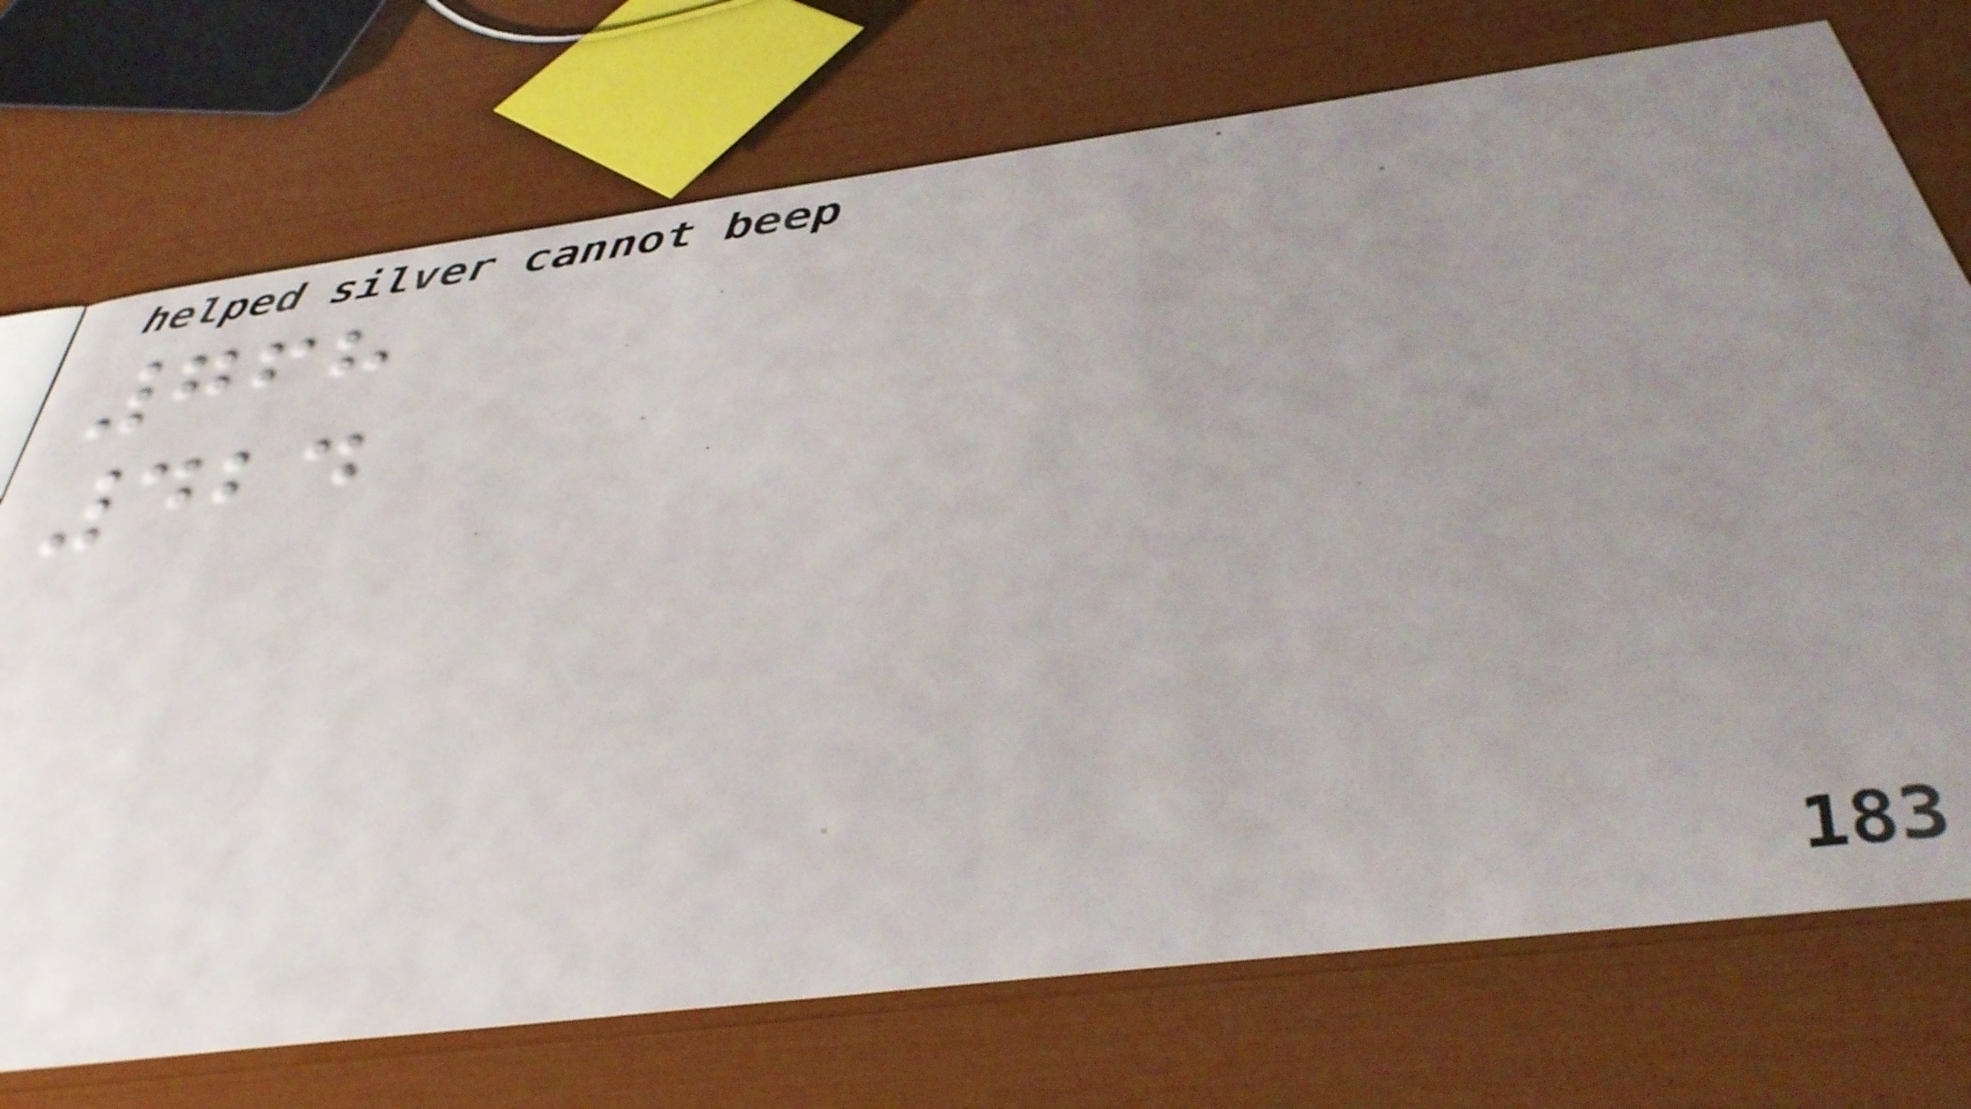768
424
